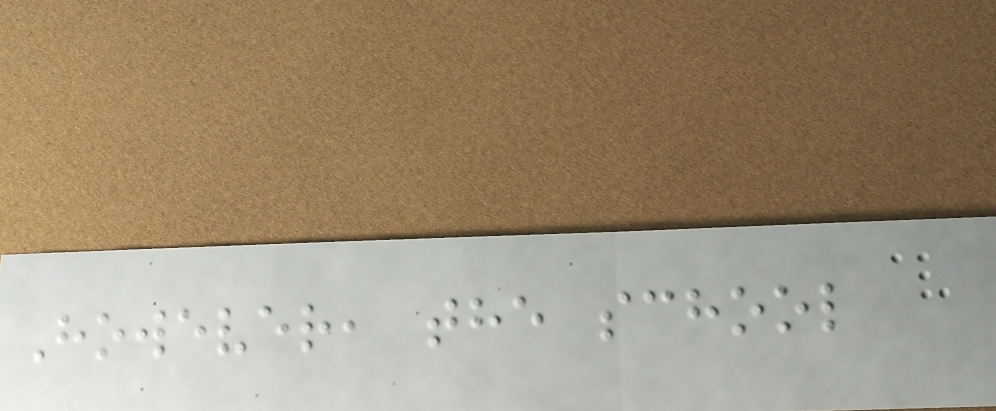However, the school
